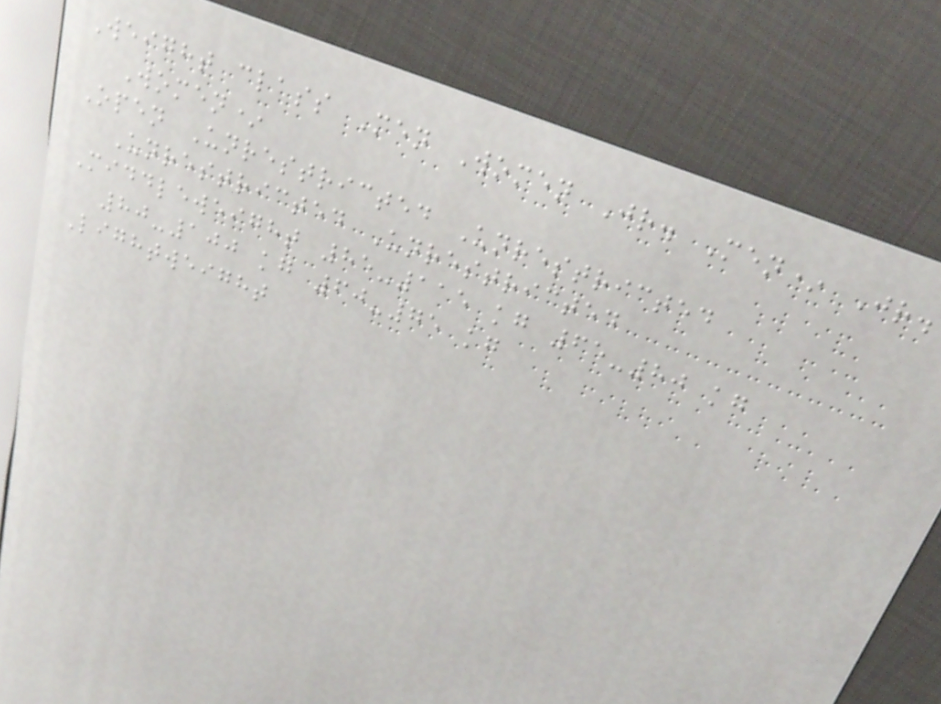Weight class Men Women Jr. Men* Jr.
Women*
Open Unrestricted Unrestricted
Unrestricted Unrestricted
Middleweight 85-115 kg 65-80 kg
80-100 kg 60-75 kg
Lightweight
